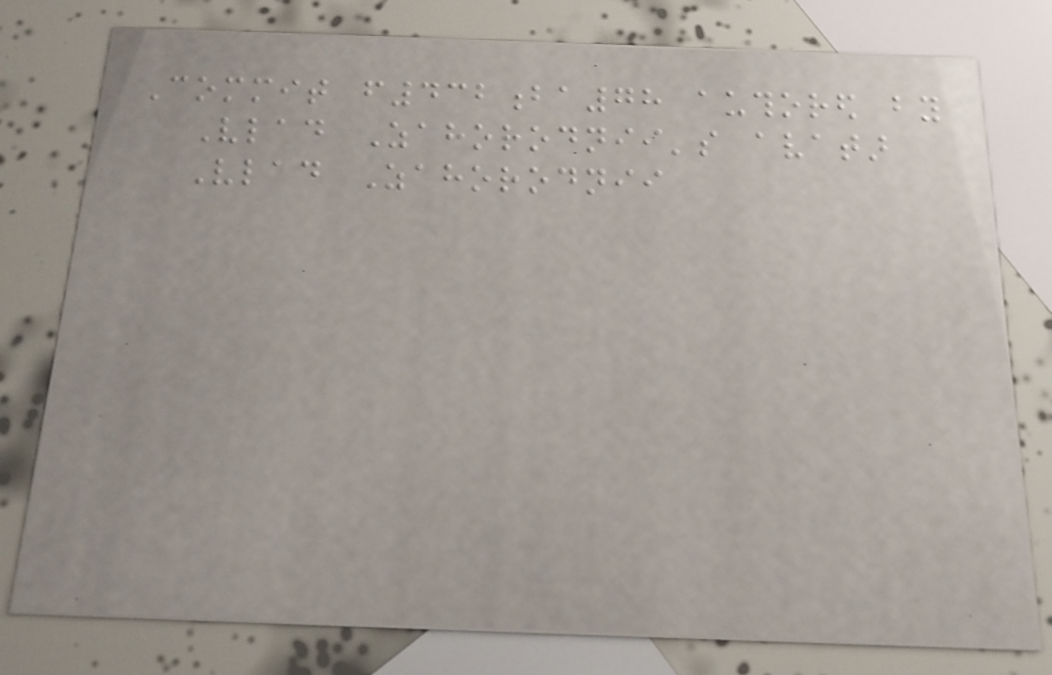Commit f432ba78 authored by
Vlad Zahorodnii's avatar
Vlad Zahorodnii
